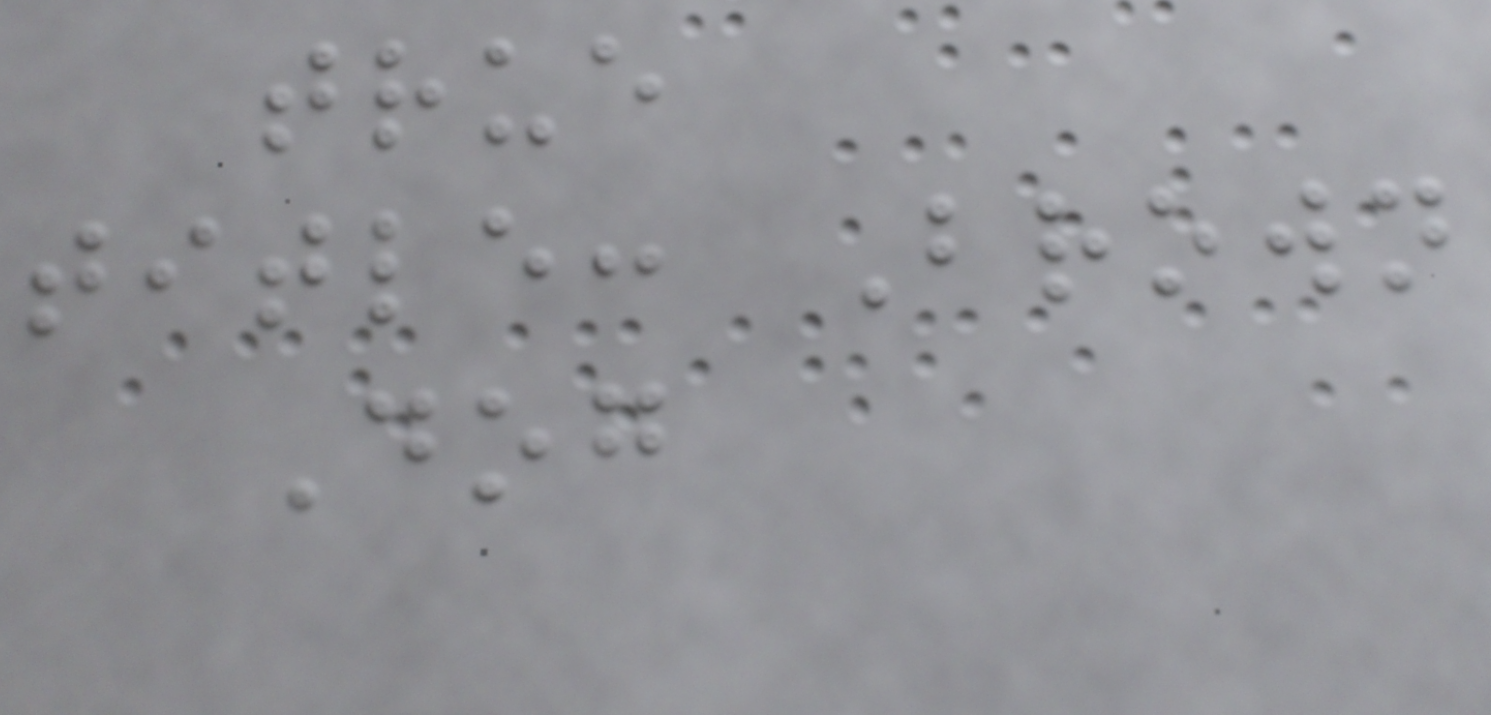true
title: Brown
Dog
